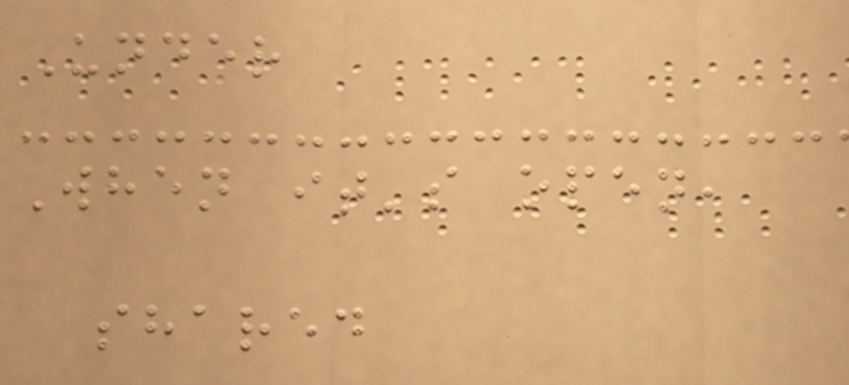Under
When it's open,
shared
